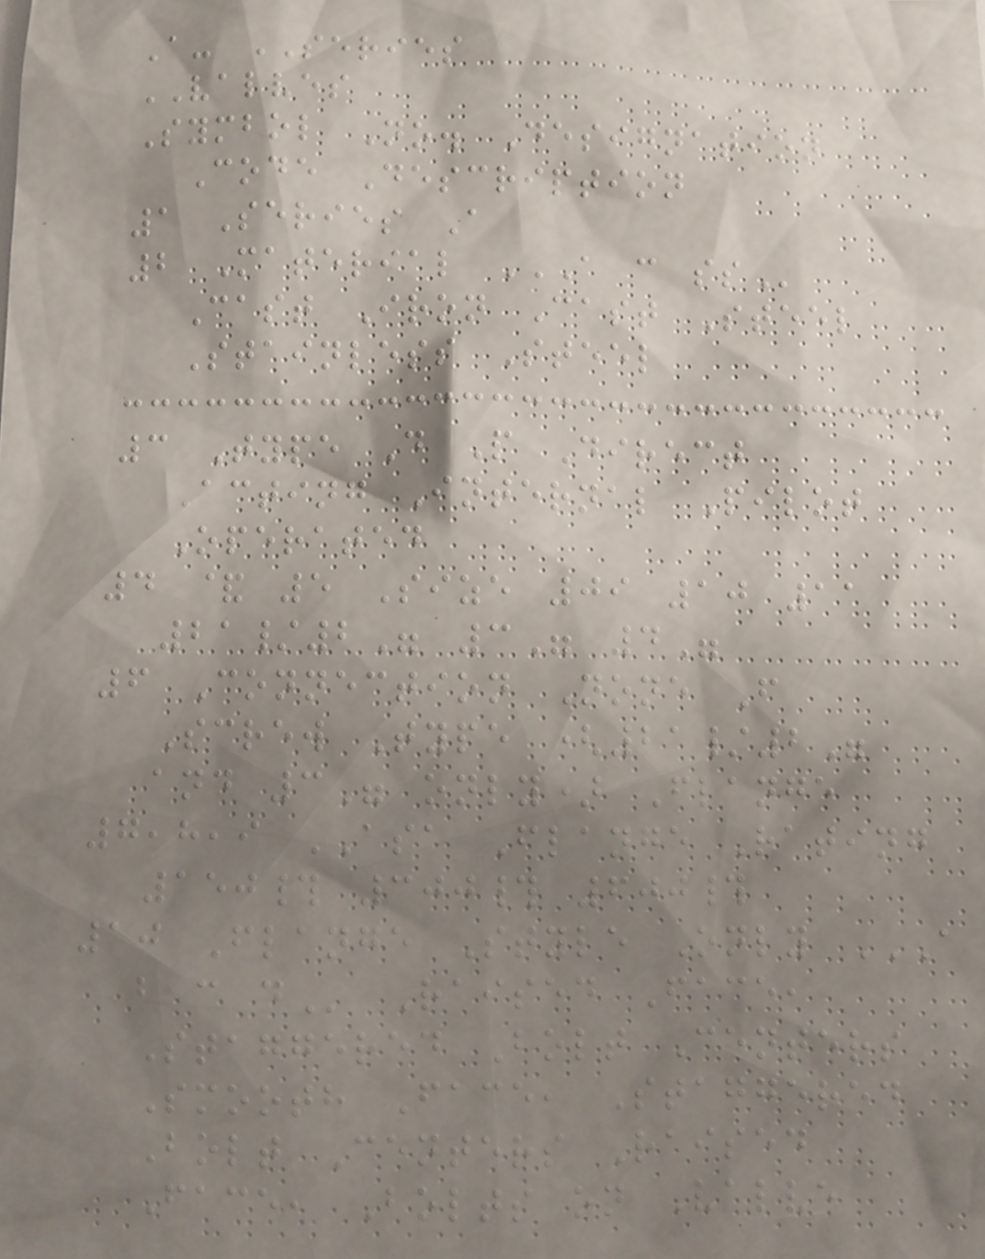A- SERIES
VALVES
Symbol No. Designation
Code Description
1 Series A
2 Material A C SS
Cast Iron Cast Steel
Stainless Steel
3 Type D P Direct
Acting Internal Pilot
Operated
4 & 5 Size 09 10 11
21/2" 3" 4"
6 Connection None F
Screw Type (21/2"
and 3" only) Flange
7,8,9 ASA Flange Rating
150# 300# 600#
10 Flange Style Only A
B C D Raised Face,
Staggered Bolt Centers
Smooth Face, Staggered
Bolt Centers Raised
Face, Bolts on Valve
